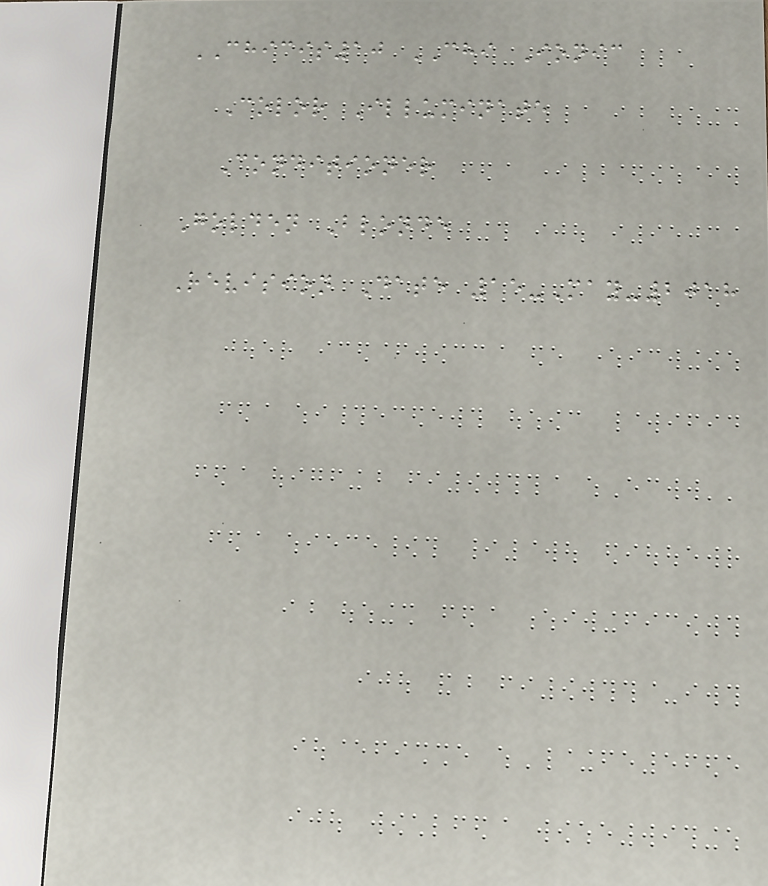CHICIS10 CHI Ionic
Color Illuminate
Conditioner
Golden Blonde
Revision Date 15-May-2018
